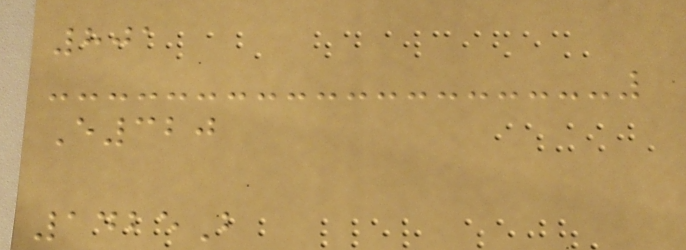801
E320
1425B
